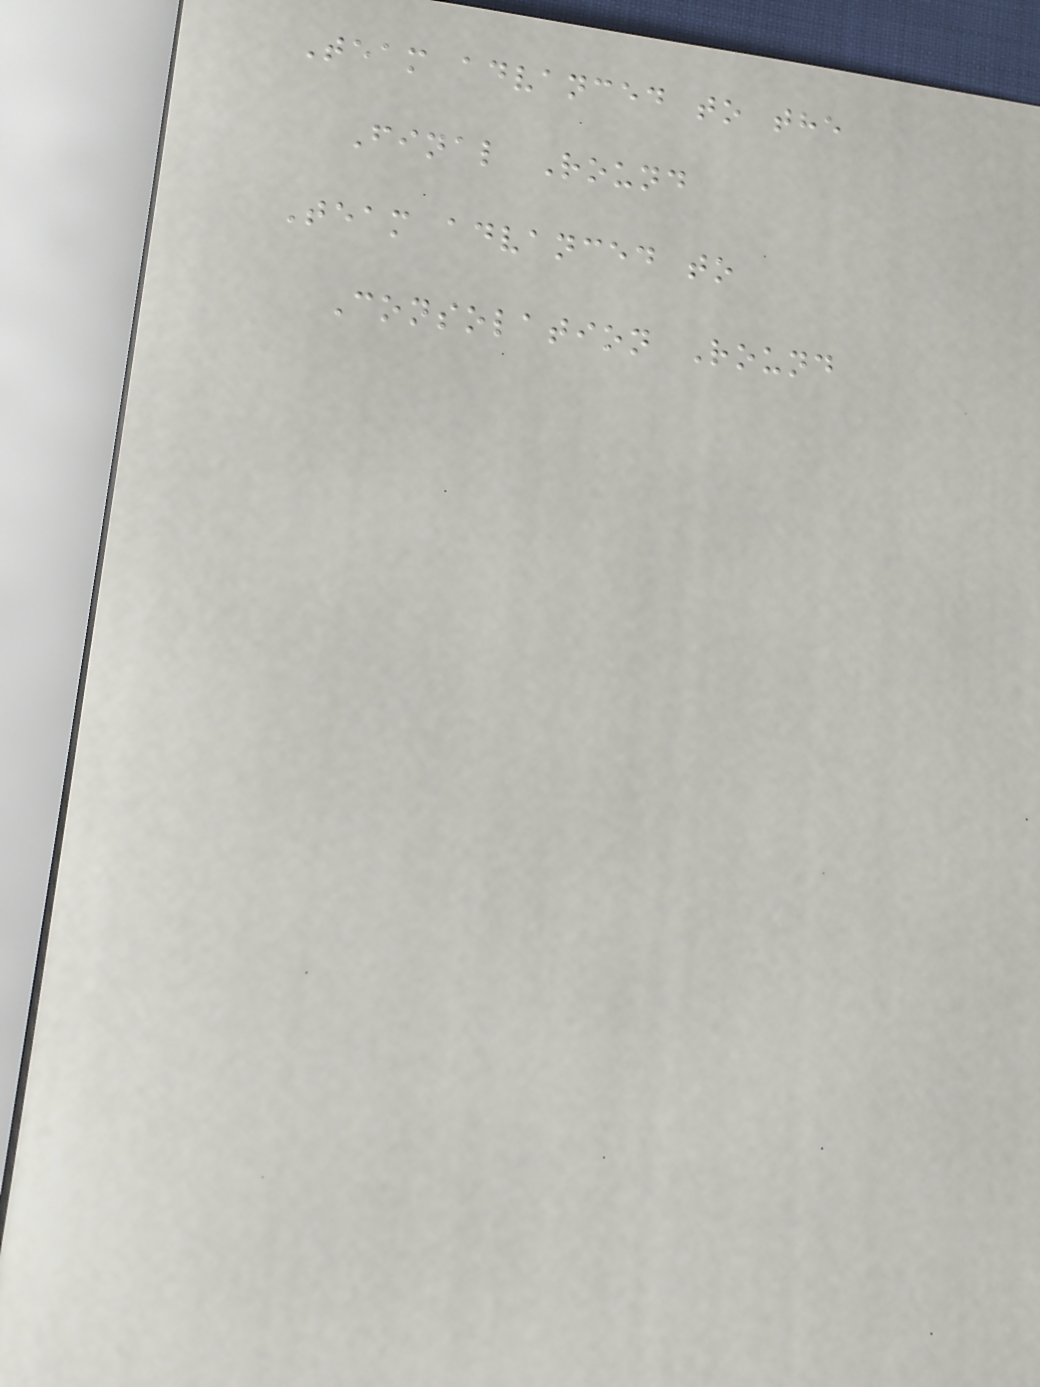Team advanced to the
Final Round
Team advanced to
Consolation Round
